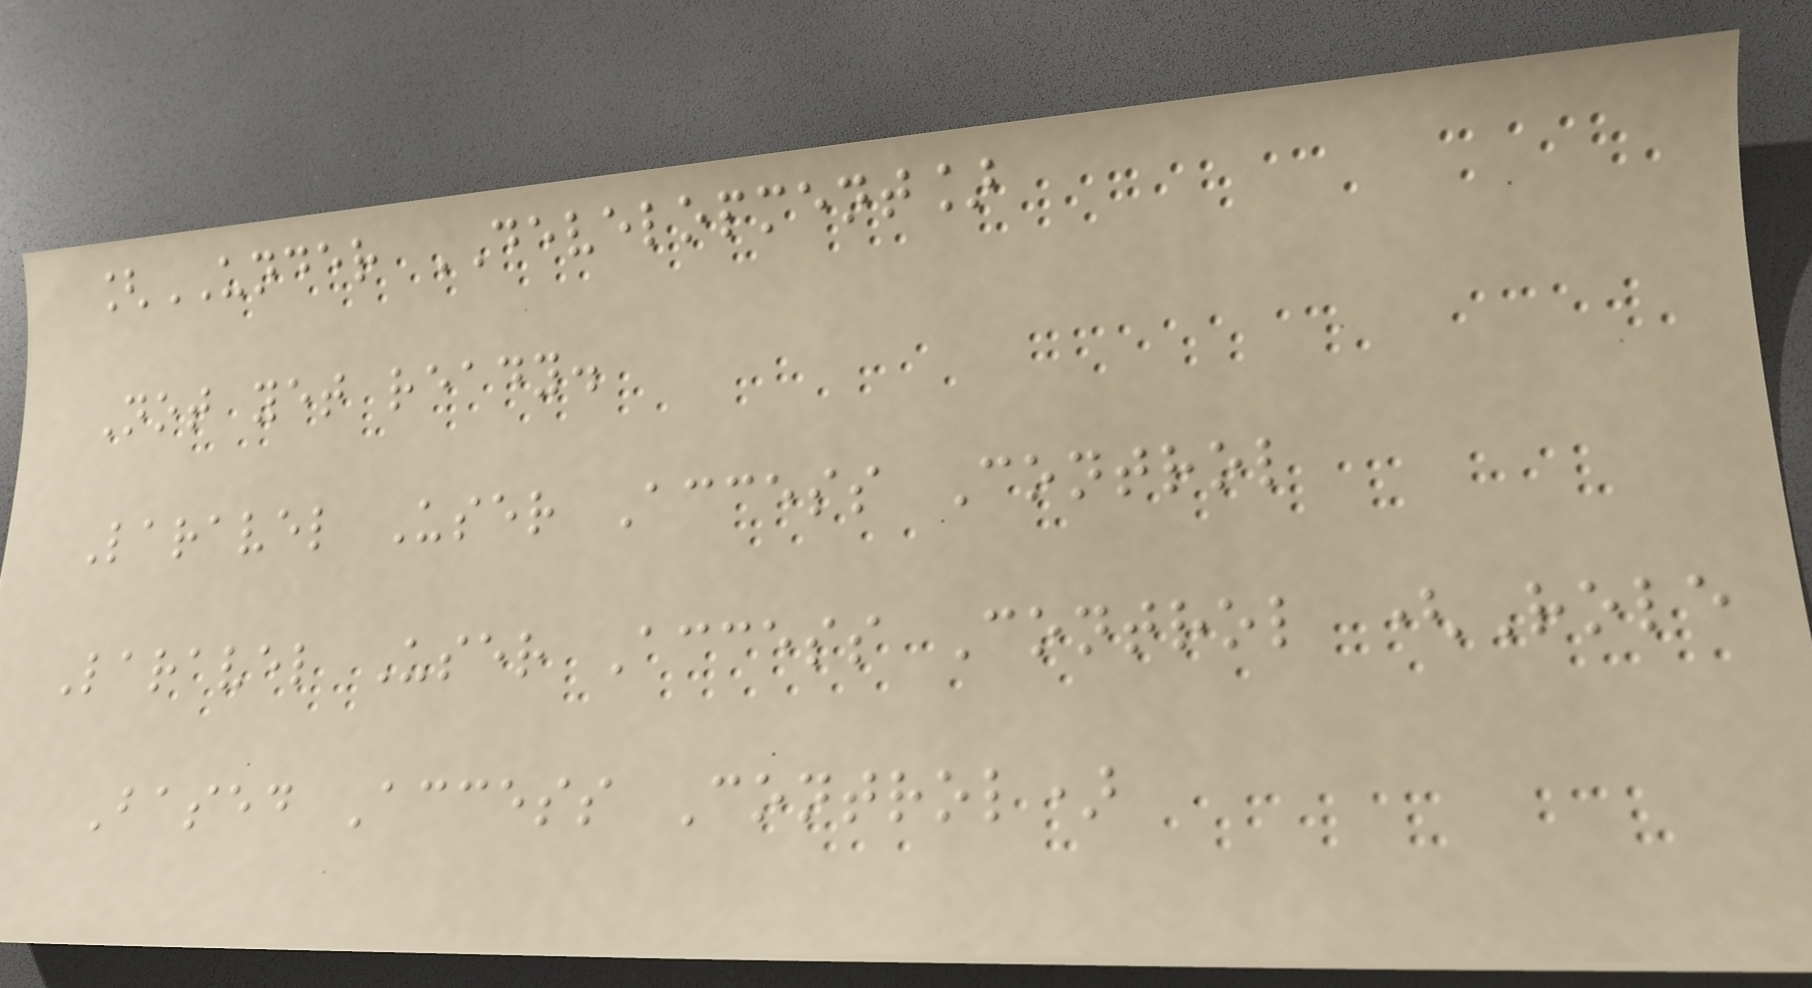[UNDER DEVELOPMENT]
Not yet ready.
Laravel User Access Control
Laravel User Access Control (Role
Based Access Control)
